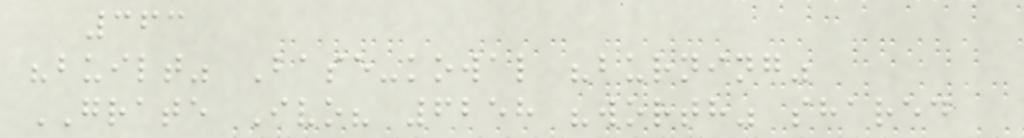363
"built" Base-kowal "burning"
GRATE Ivo? 6258 "worth" shared
